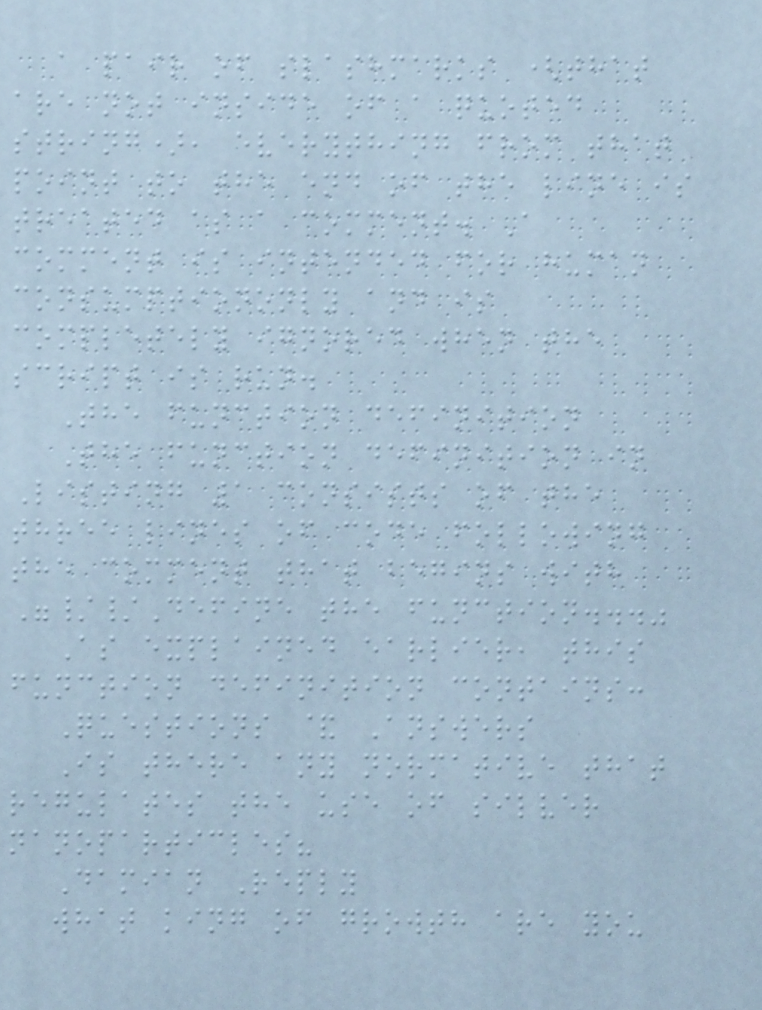a pair of slashmarks (that
are not inside of a quoted
string), everything from that
point to the end of the line is
treated as a comment. A
comment is intended for human
consumptiononly and is
completely ignored when the
script is run.
The function definition
The function definition in
Listing 1 consists of the
three lines of code following
the comment that begins with
"//Define the function..."
As explained earlier, this
function definition contains:
Questions & Answers
Is there any normative that
regulates the use of silver
nanoparticles?
Damian Reply
what king of growth are you
